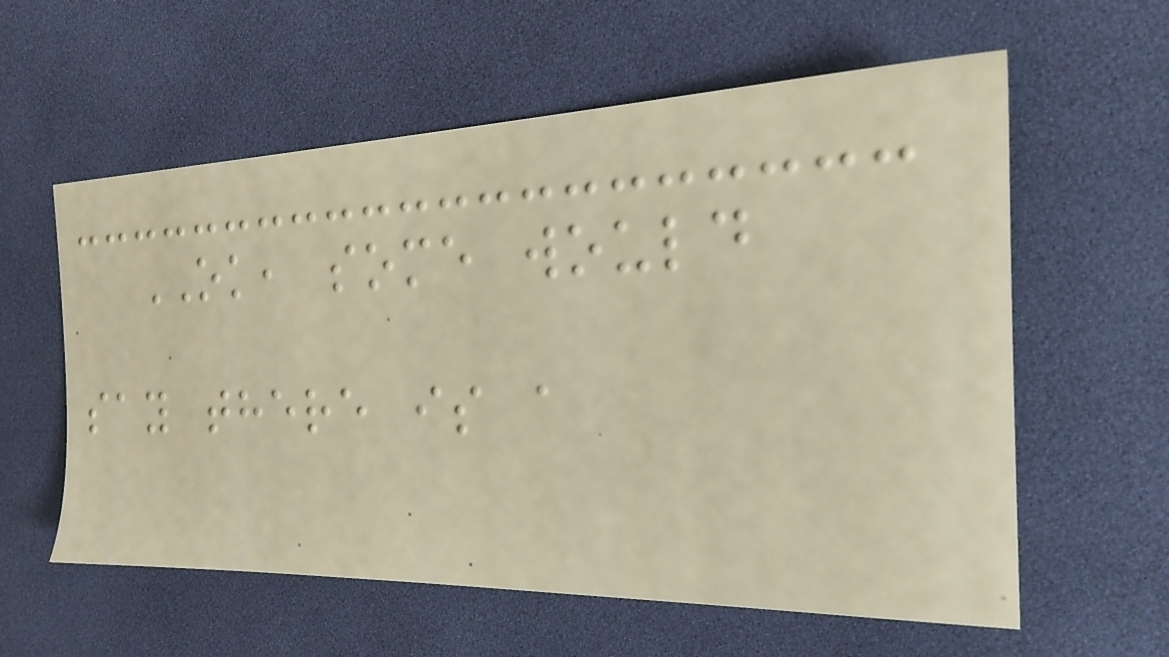OK, some would
say there is a
